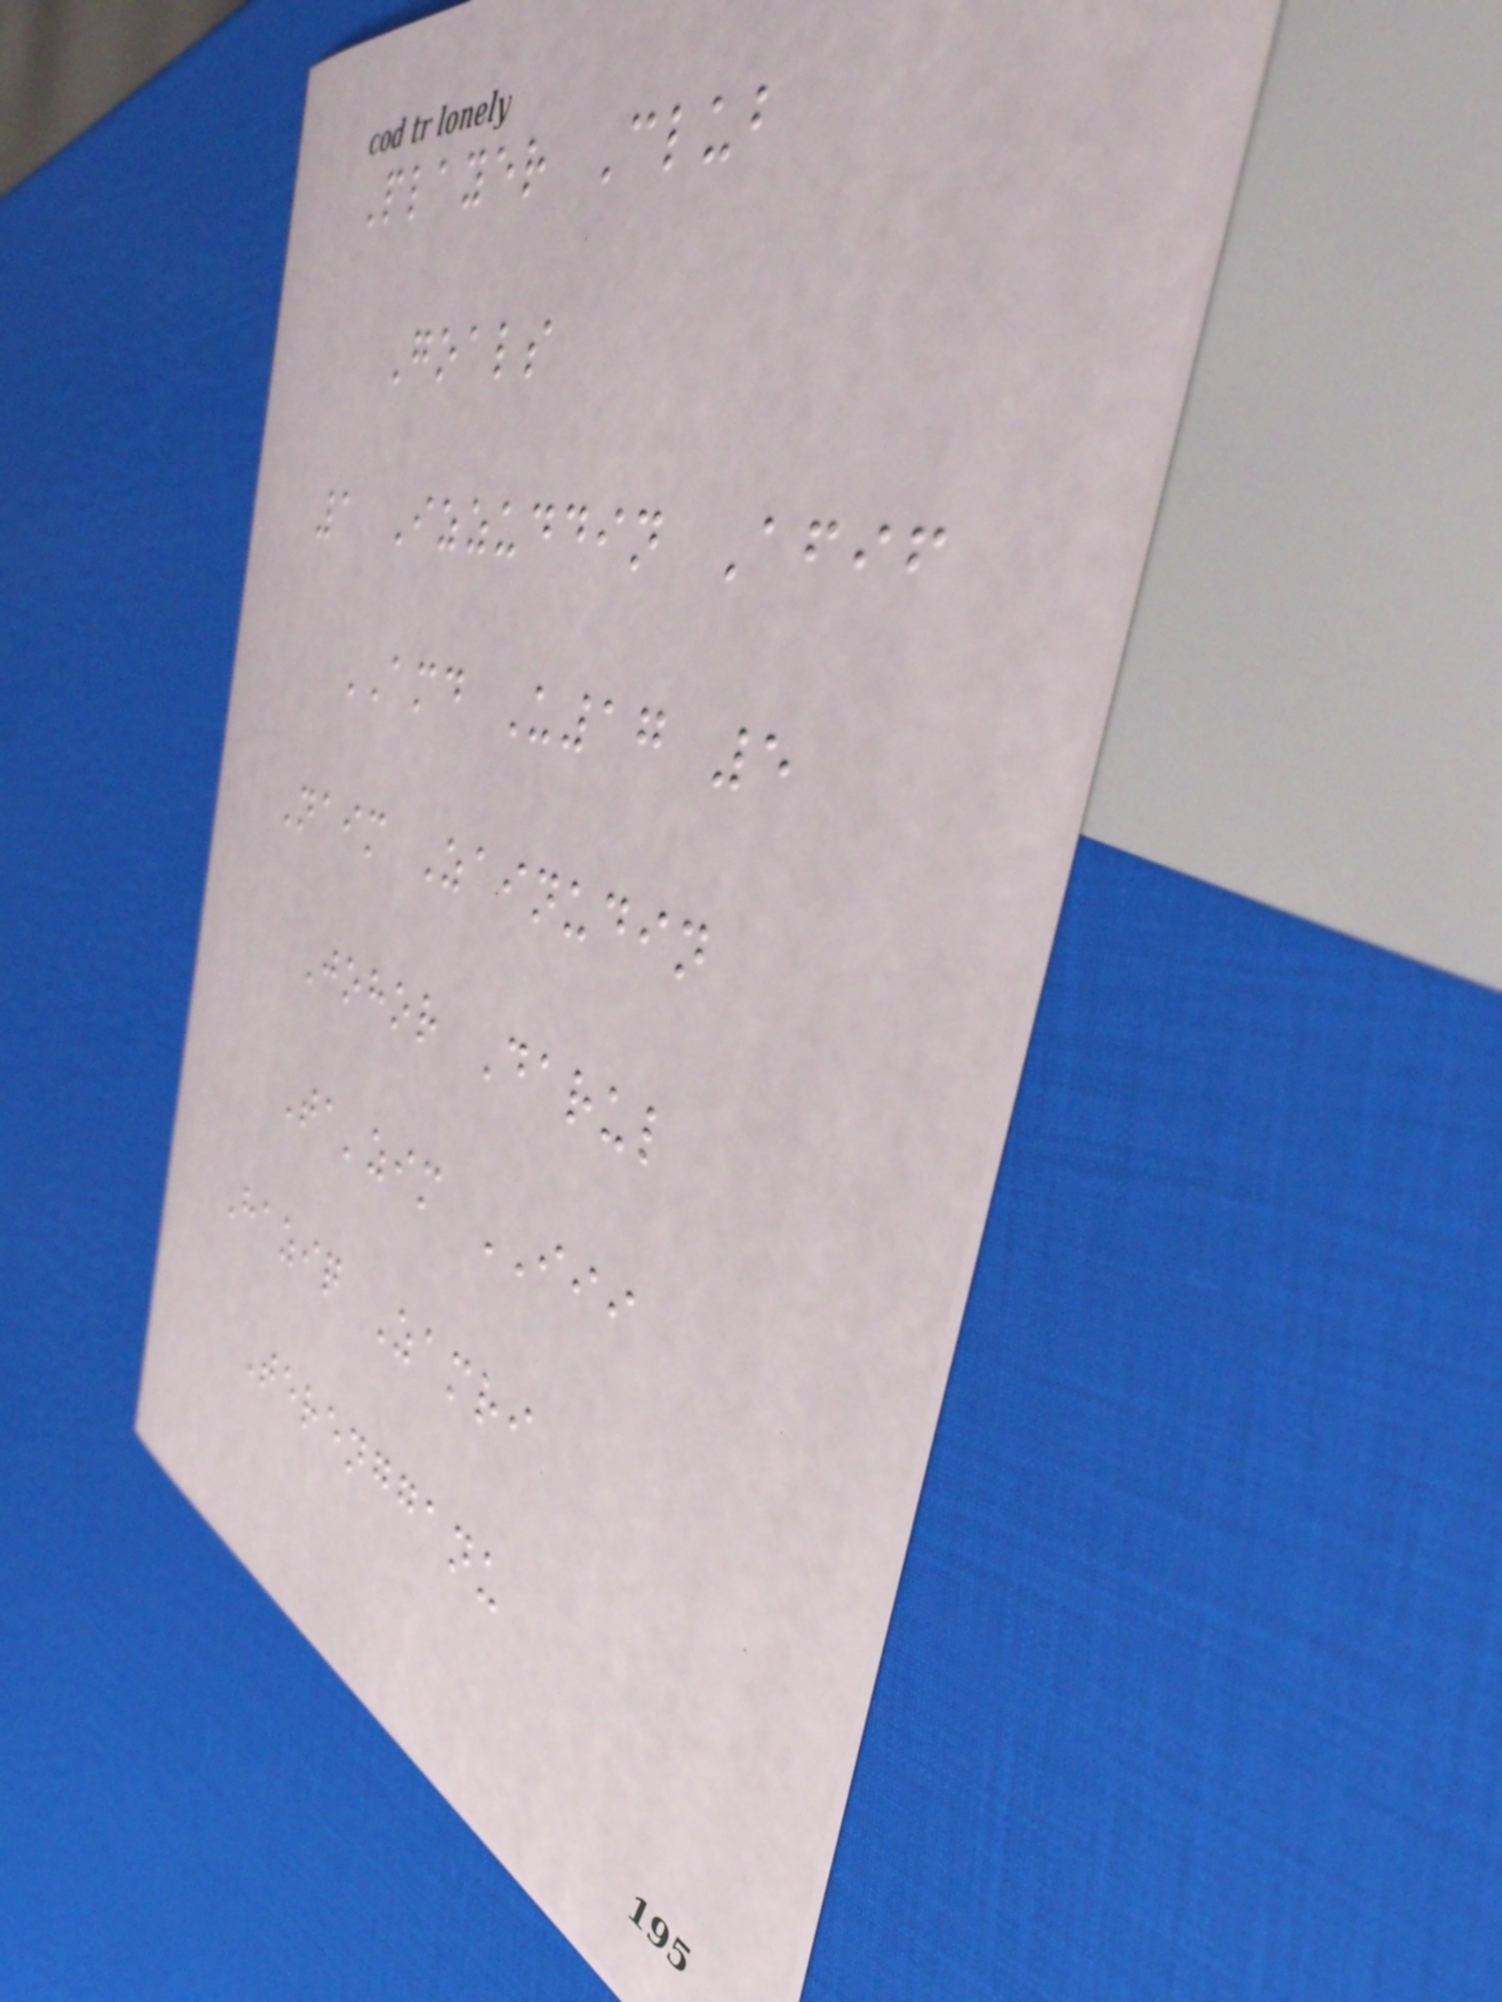Player Club
Goals
1 Izzuddin Afif
AMD U17 5
Naim Zainudin
Johor Darul
Ta'zim III
Haziq Zamri
Terengganu
